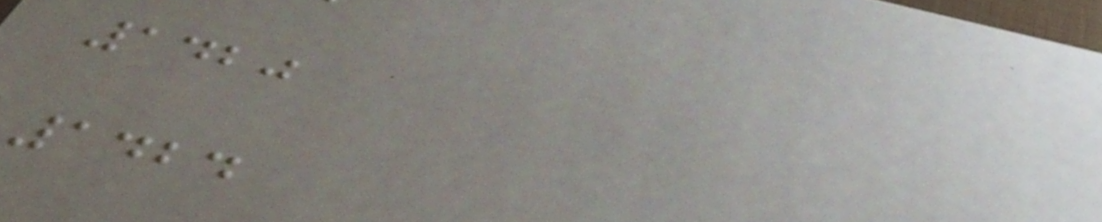1420
1424
